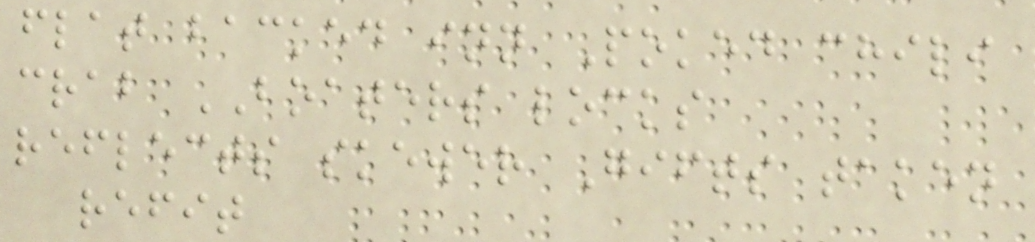flat backed inn Poked chili
crab BOATERS locks
reflects skewer Gifts taken
refit
